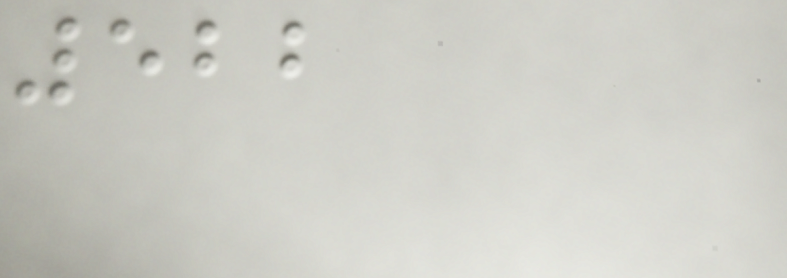522
